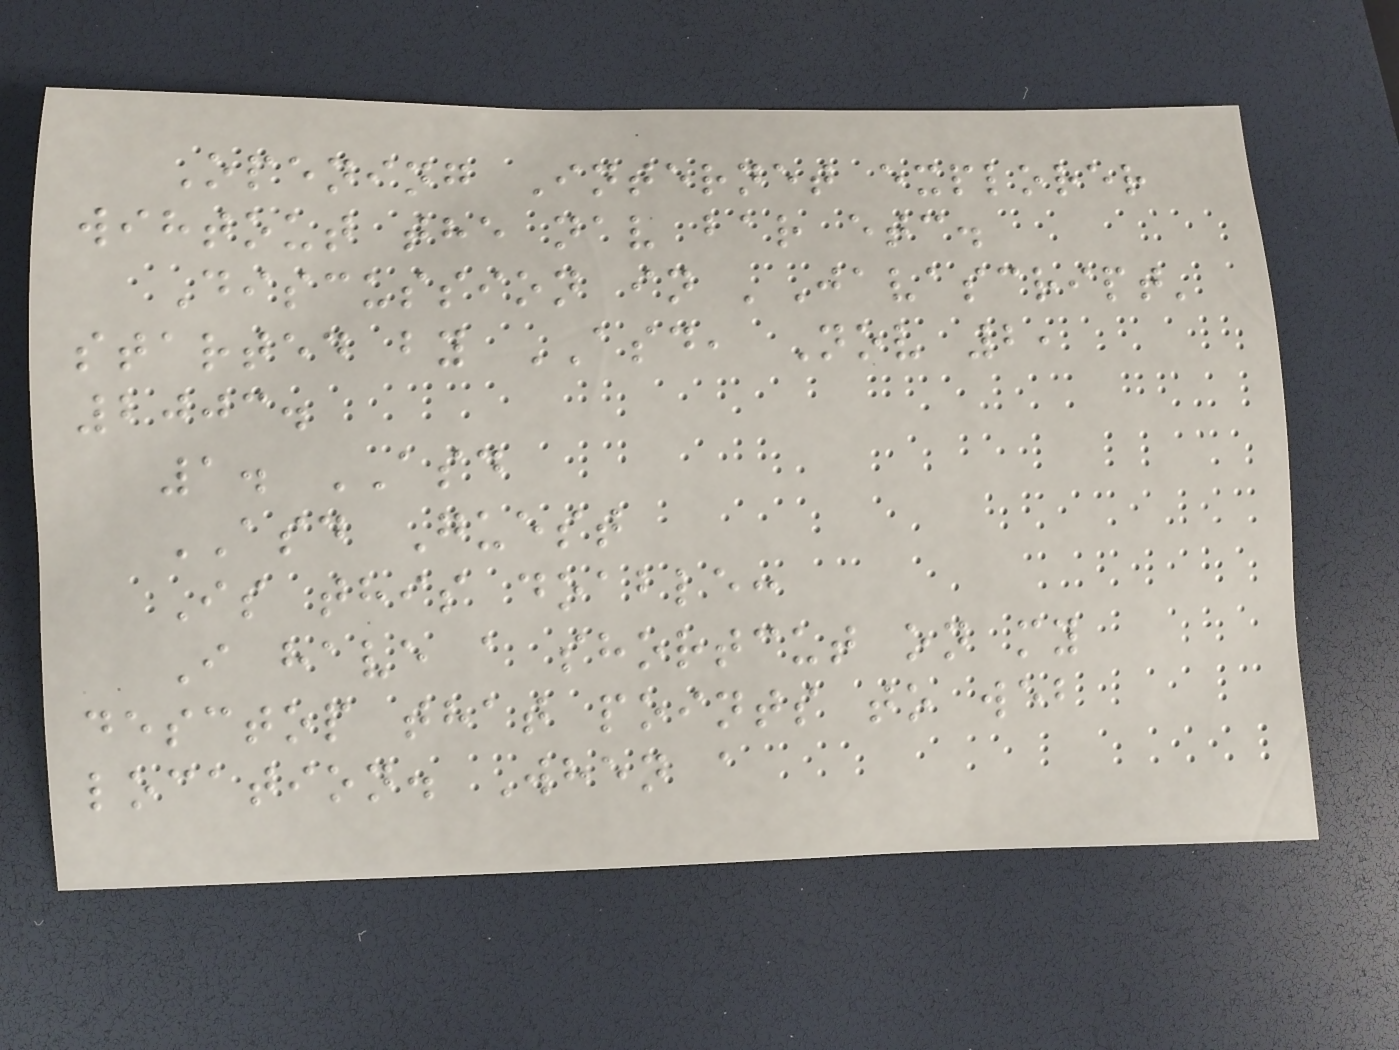Opening Internet explorer
wihtout the nav bar etc.
Discussion in 'Javascript'
started by ASD, Nov 2,
2003.
1. ASD
ASD Guest
Is this doable:
I have a shortcut on my
desctop that points to web
location. When a
